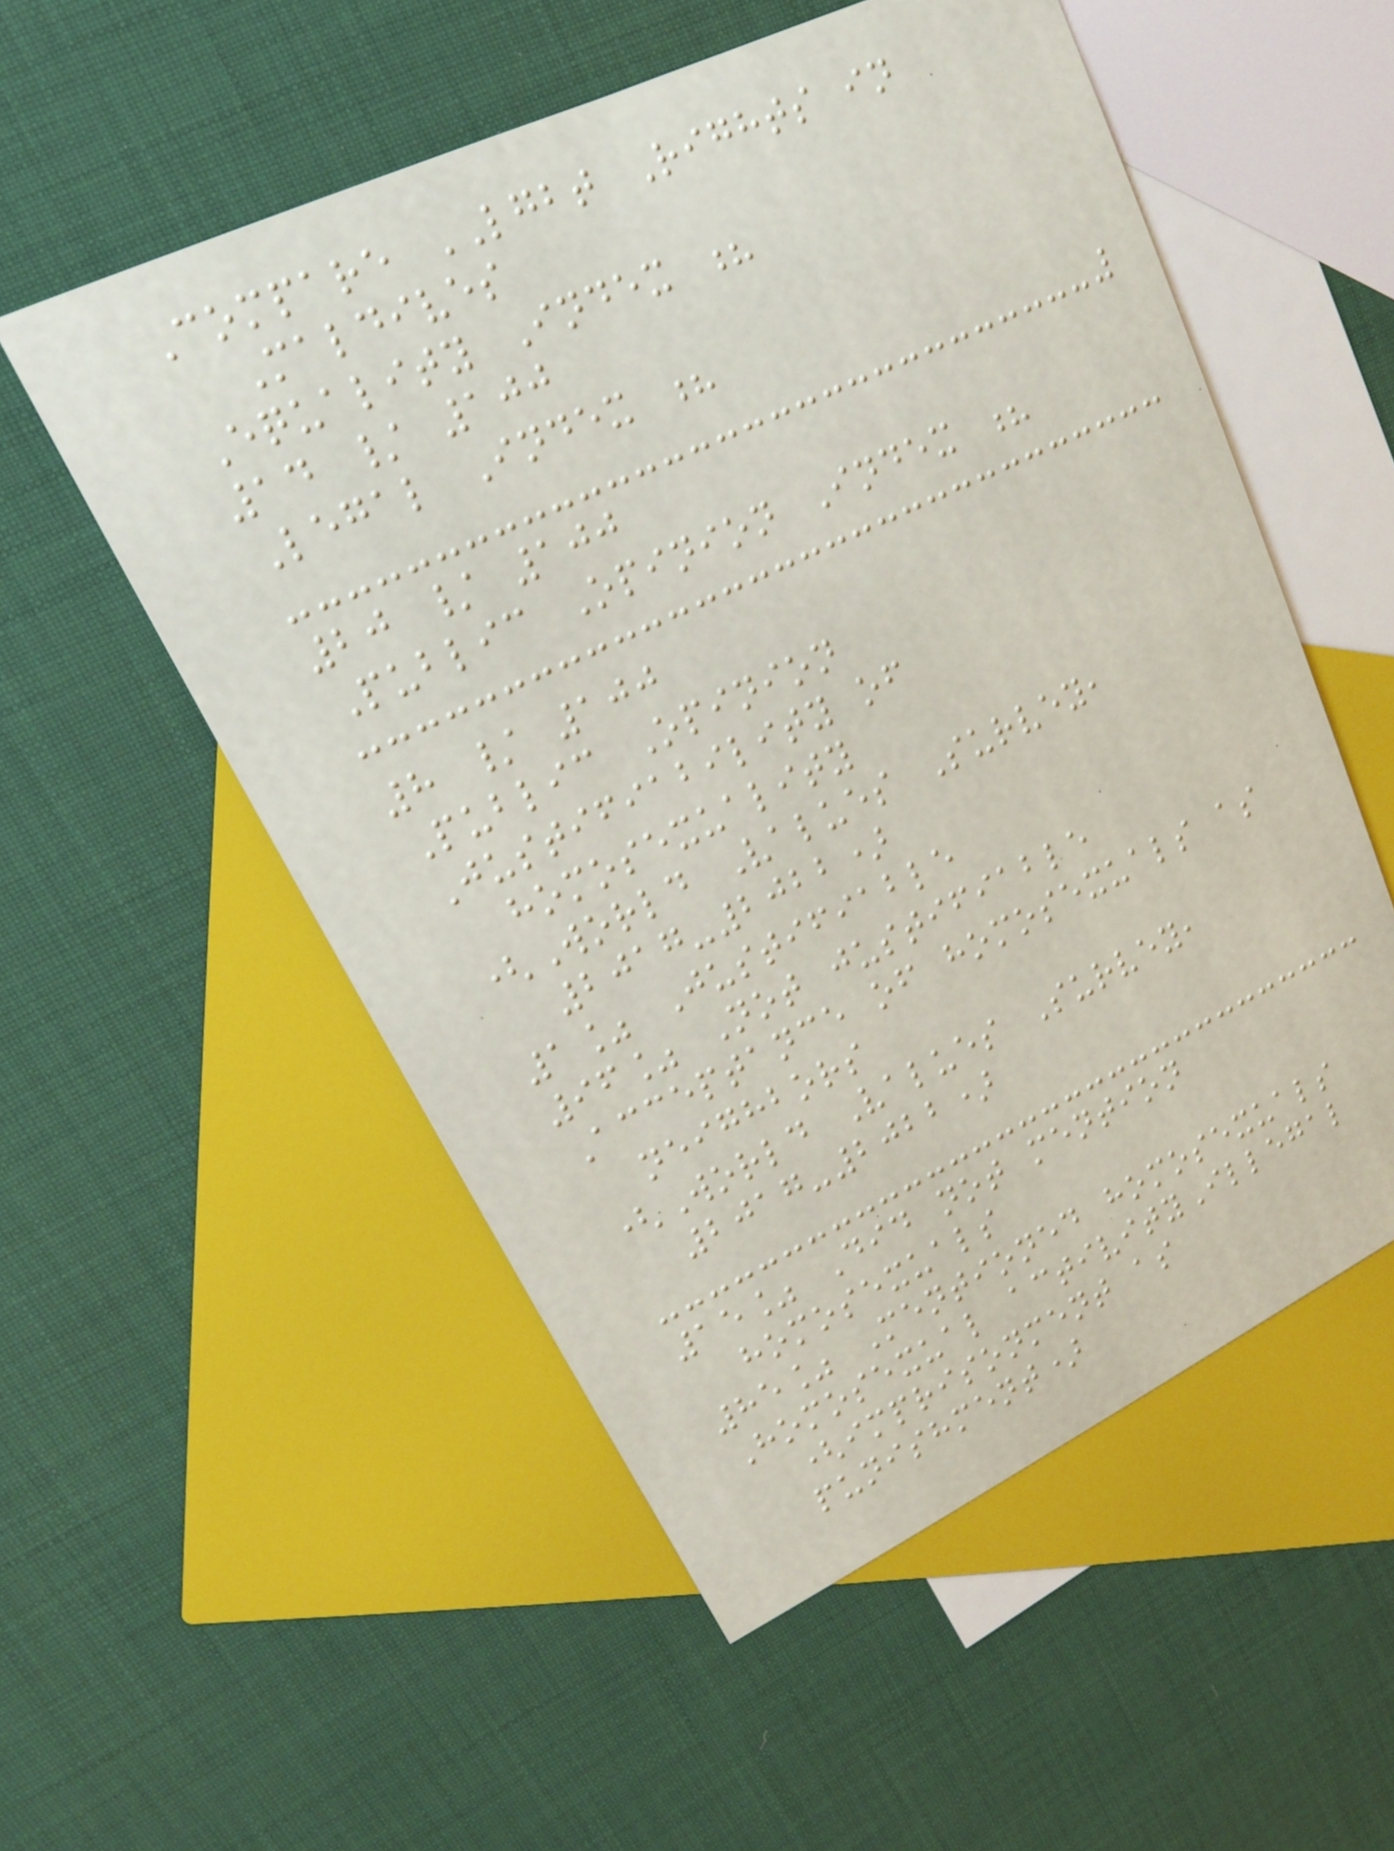Compare LGBT Rights in
Maldives
Equality Index ?
14 / 100
Legal Index ?
20 / 100
Public Opinion Index ?
8 / 100
Public Opinion
Justifiability of
homosexuality
(World Values Survey,
2017-2022)
1% Justifiable
96% Not justifiable
Acceptance of homosexuals as
neighbors
(World Values Survey,
2017-2022)
15% Did not mention
homosexuals
85% Mentioned homosexuals
Homosexual activityIllegal
(imprisonment as
punishment)
